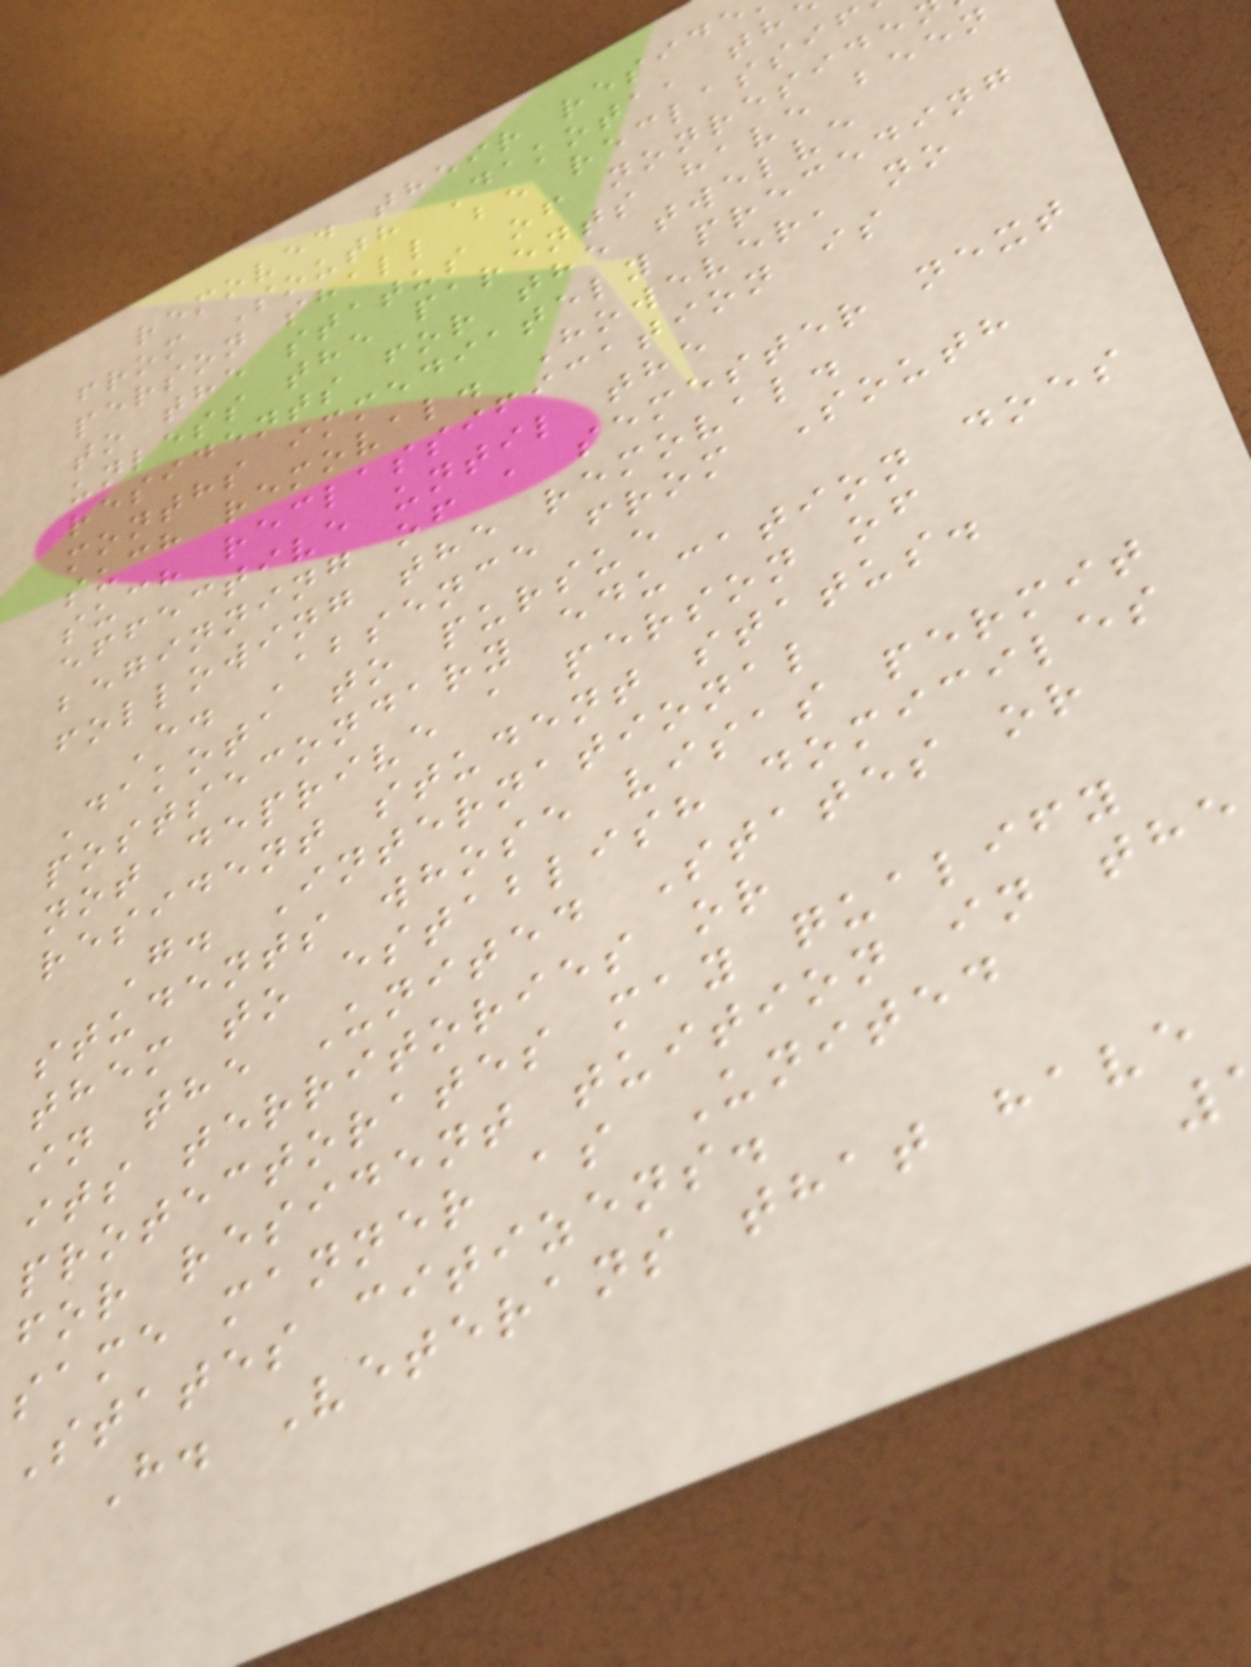removed their reside
from South Dakota, th
person shall be reclassif
to the status of nonreside
unless the parents have been
residents for the twelve
months immediately preceding
such removal. However, no
such reclassification is
effective until the
beginning of a semester next
following the removal.
E. Absence from South
Dakota to pursue
postsecondary education does
not deprive a person of
resident student status.
G. International
students whose visas permit
them to establish domiciles
in the United States or
its territories or
protectorates may qualify
for resident tuition in the
same manner as United
States citizens.
H. Veterans that have
